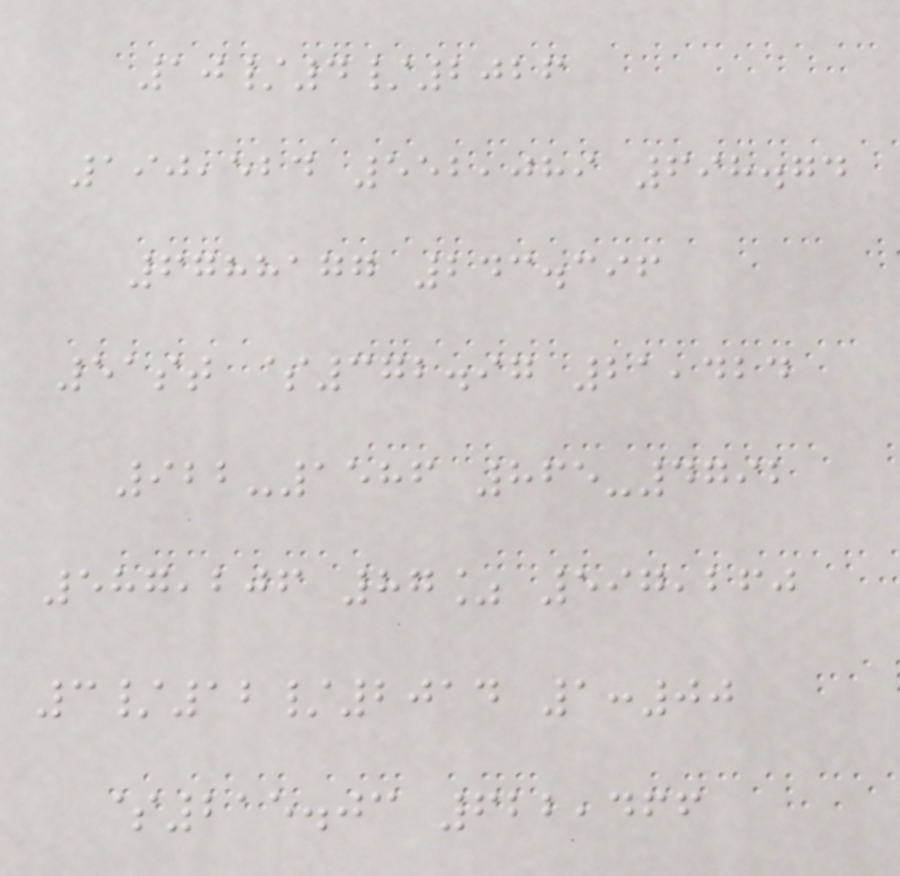10/4/2026
190,524 552,089 698.74
6788177 243.396
51st $372.97 21,424
922-1586 865-4792
587,206 87% 597,260
3/12/2014 1:00
$215.03 622,466
